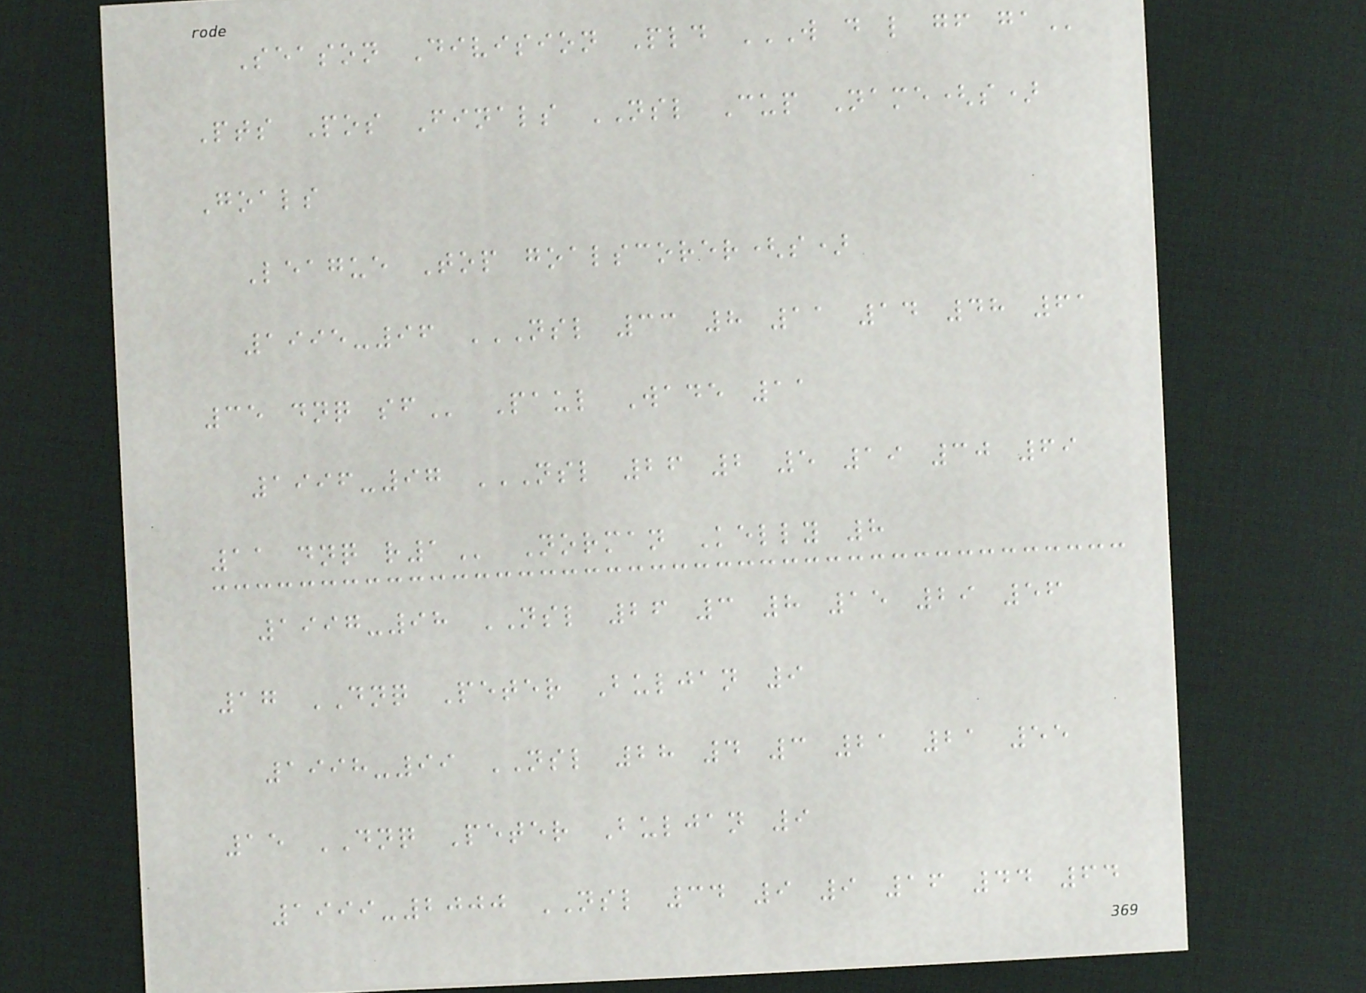Season Division Pld W D L GF GA
Pts Pos Finals NSL Cup Name(s)
Goals
League Top goalscorer(s)
1995-96 NSL 33 8 11 14 48 61
35 DNQ SF Paul Wade 11
1996-97 NSL 26 2 5 19 30 69
11 DNQ R1 Norman Kelly 8
1997-98 NSL 26 3 8 15 29 56
17 DNQ Peter Buljan 9
1998-99 NSL 28 4 3 21 21 55
15 DNQ Peter Buljan 9
1999-2000 NSL 34 9 9 16 44 64
